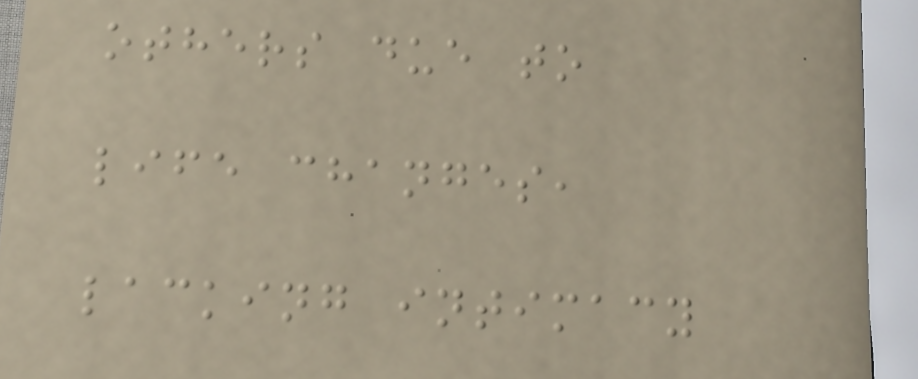others due to
life changes,
lacking intimacy
